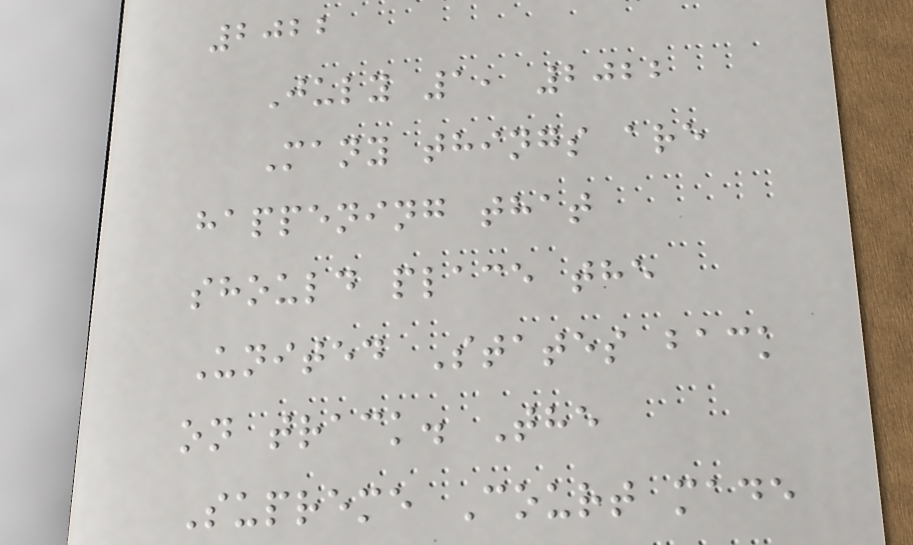2022
July 1, 2022
Many things are
happening that
should place the
United States back
on track. The
Supreme Court made
